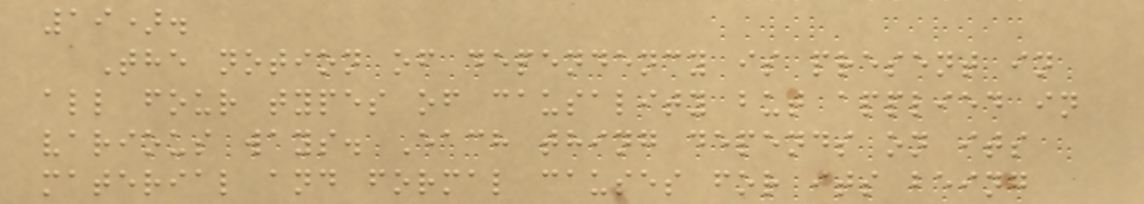19).
The notion of dependency is present in
all four types of causality but applied in
various ways. Each thing depends on its
material and formal causes for its being
